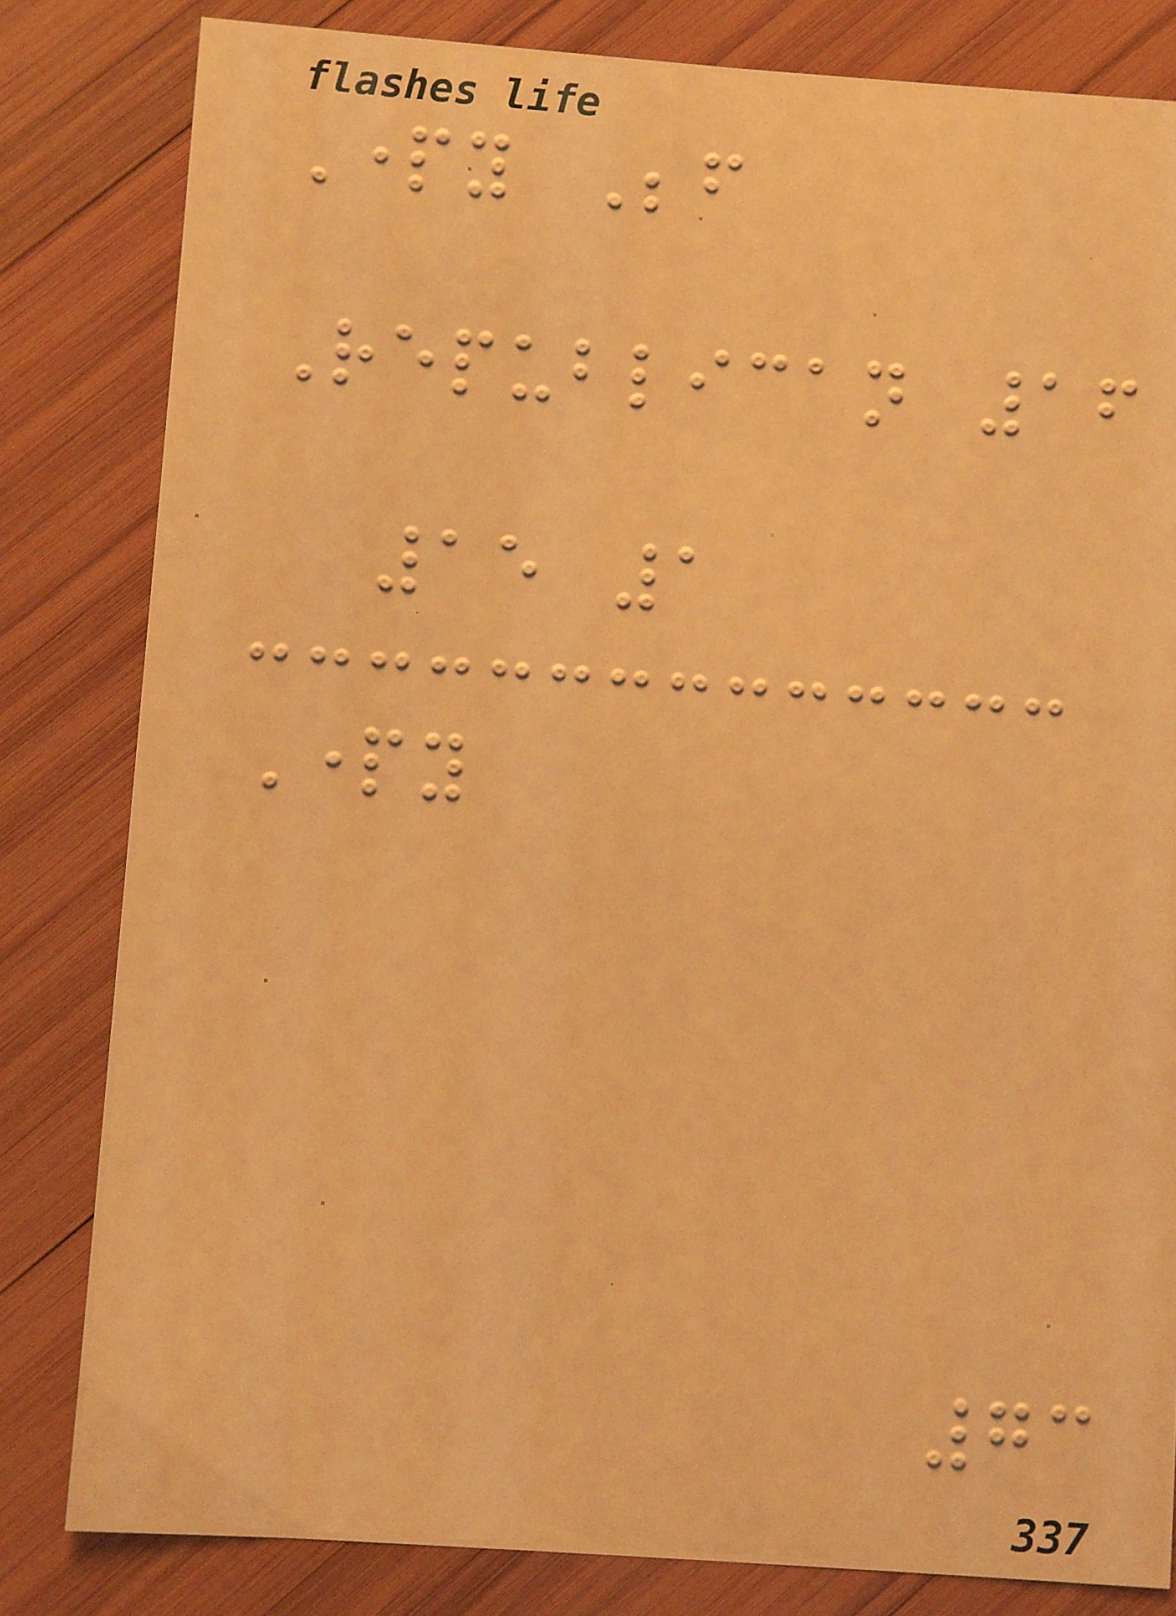Party Before
Republican 16
15 1
Party
73
